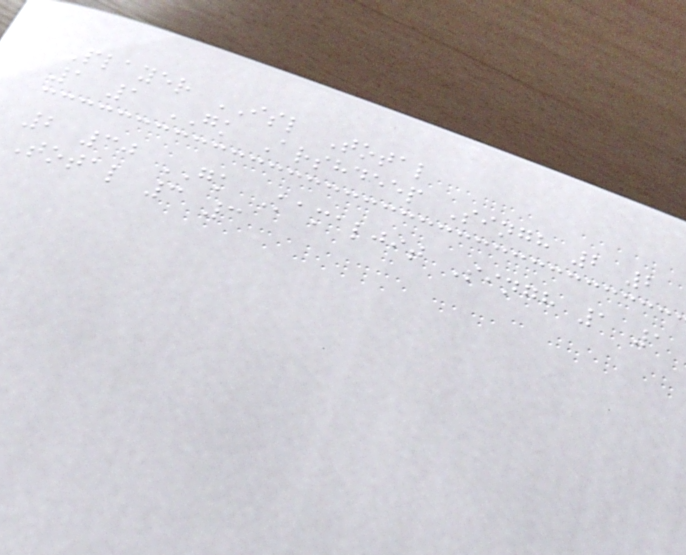Player ISL Total
1 1 GK Arshdeep Singh 2 2
2 30 GK Kamaljit Singh 1 1
Total 3 3
